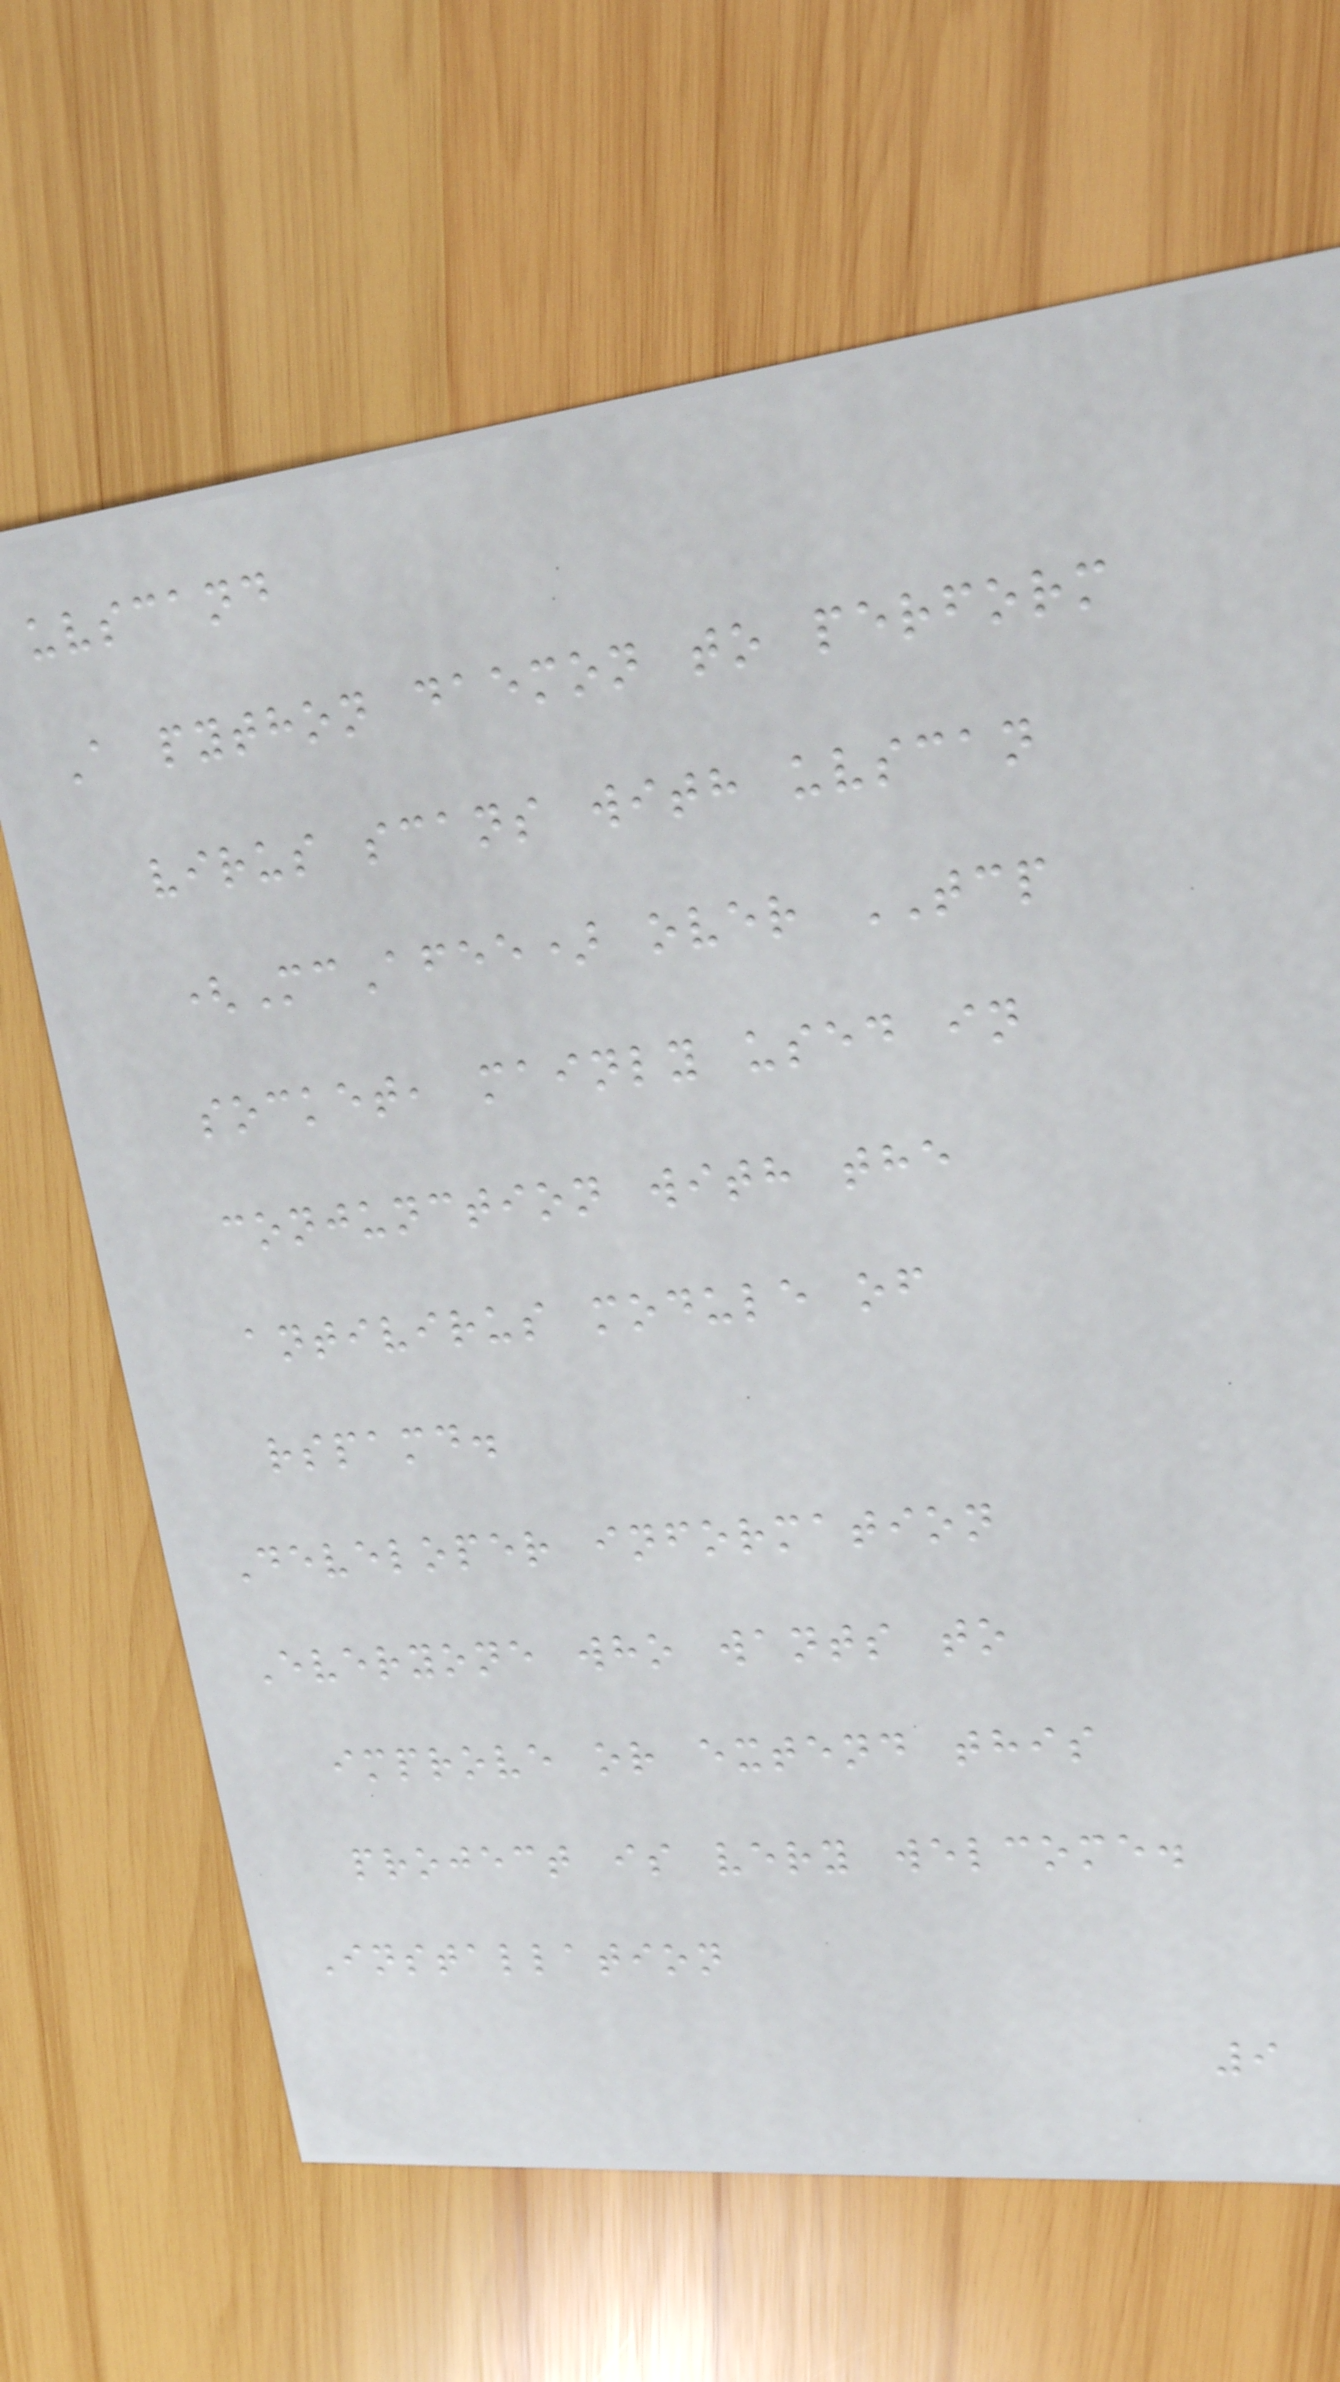uvscand
A python daemon to perform
virus scans with uvscan
(McAfee) over TCP
socket, mainly used in
conjunction with the
antivirus module of
rspamd.
Developer information
Everyone who wants to
improve or extend this
project is very welcome.
Installation
9
